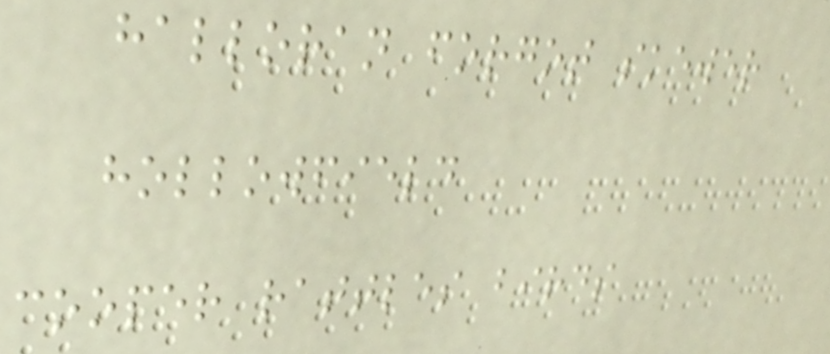halloran forgot skewer
hollowfield
cooper rattles birds
